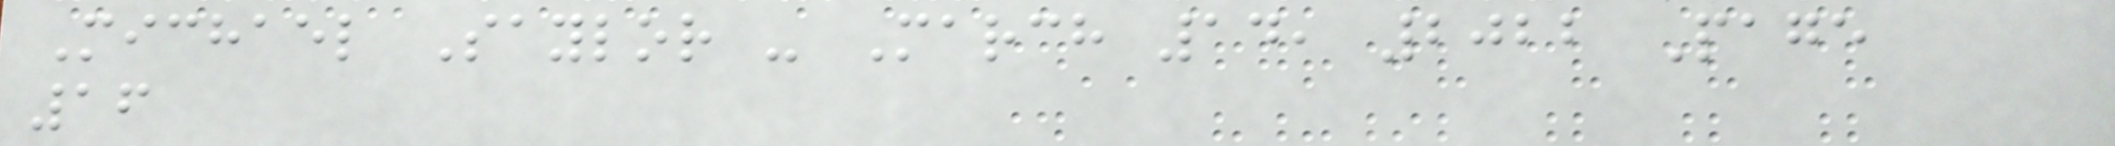Michael Saylor - March 14, 2022 Page
16
